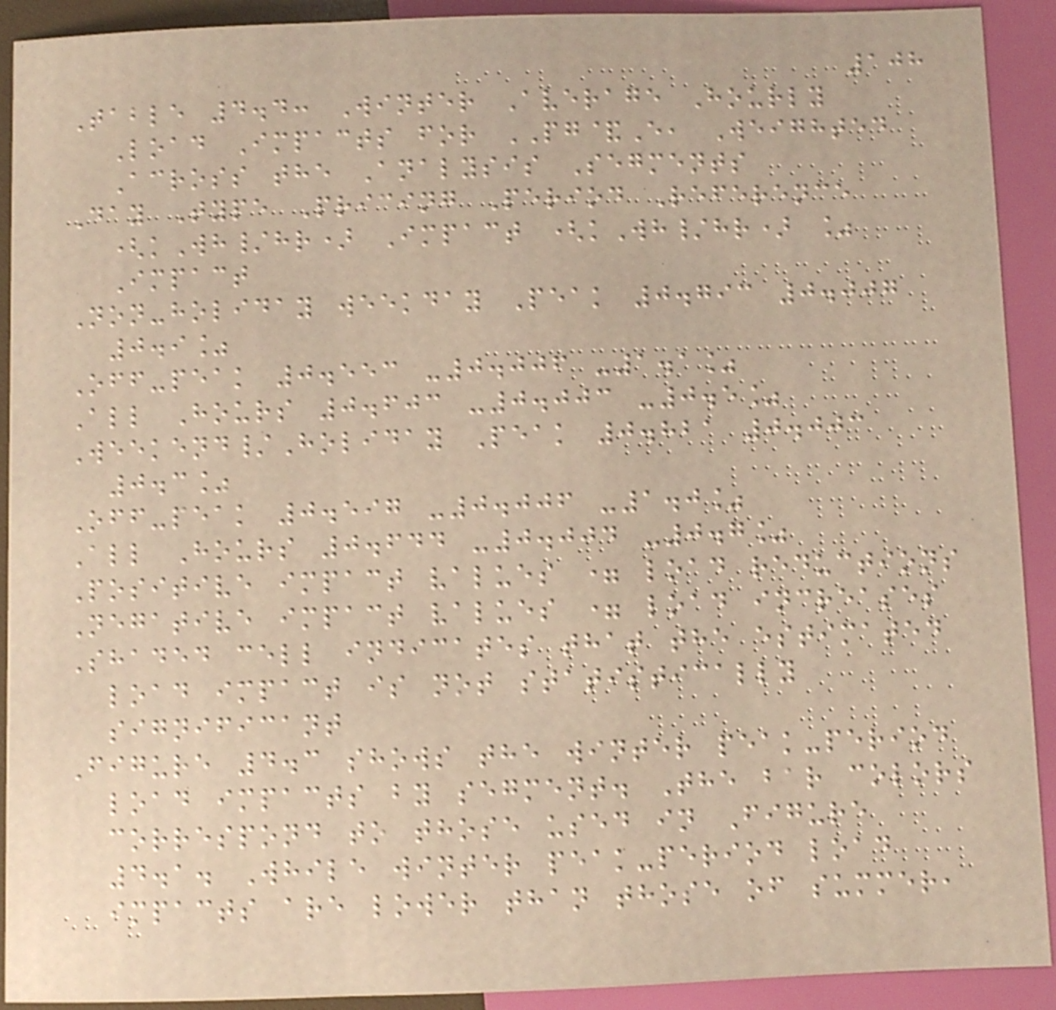108
Table 4.4: Winter Average Hourly
Load Impacts for PG&E, Weighted
Across the Analysis Segments
Day Type Pricing Period Reference
(kWh/hr) Impact (kWh/hr) %
Impact
Non-holiday weekday Peak 0.793 0.007
0.9%
Off-peak 0.553 -0.006 -1.1%
All Hours 0.603 -0.003 -0.5%
Weekend/Holiday Peak 0.821 0.003
0.3%
Off-peak 0.597 -0.006 -1.0%
All Hours 0.644 -0.004 -0.7%
Positive impact values = load reductions
Negative impact values = load increases
Shaded cell indicates that the estimated
load impact is not statistically
significant
Figure 4.3 shows the winter peak-period
load impacts by segment. The bar colors
correspond to those used in Figure
4.1. While winter peak-period load
impacts are lower than those of summer,
